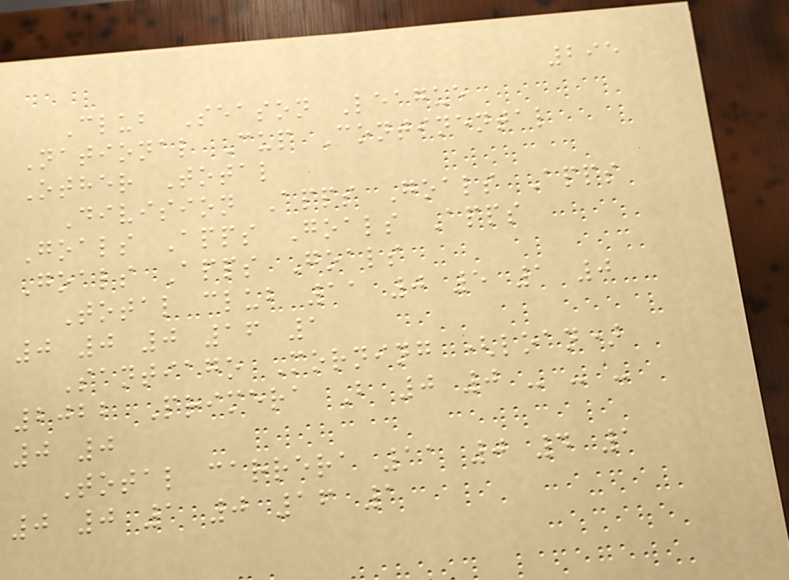295
Club Season League
National Cup Continental
Other Total
Division Apps Goals Apps
Goals Apps Goals Apps
Goals Apps Goals
Total club 11 0 5 1 0
0 0 0 16 1
Santiago Morning (loan)
2022 Primera B 0 0 - - -
0 0
Total carrera 11 0 4 1
0 0 1 0 16 1
